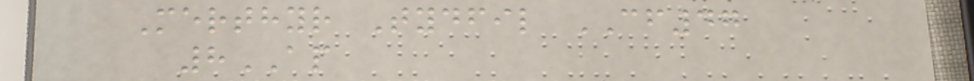Merthyr Tydfil CF47
8AP
